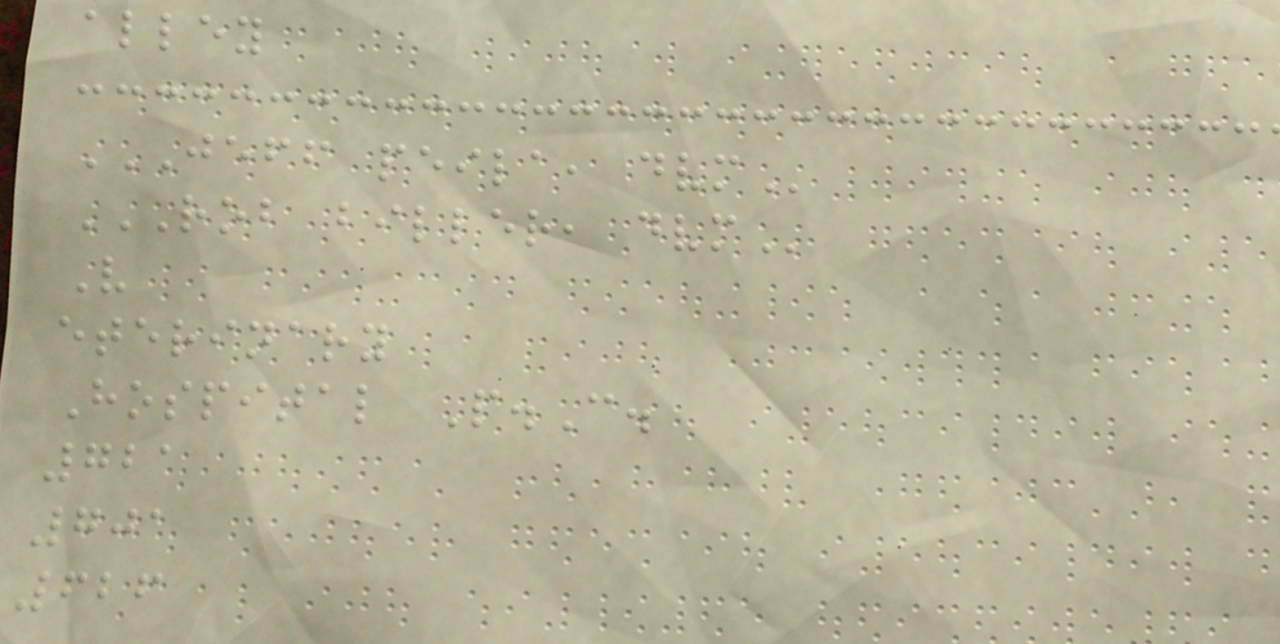alley
JEFF PEILA, DVM
ROB BILLER, DVM
V
eterinary
Hospital P.C.
721
701
626
